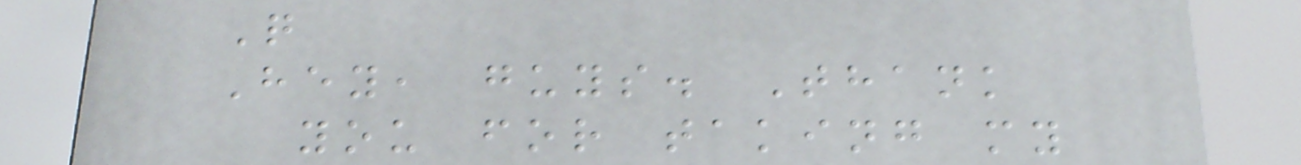Q
Hey, guys. Thank
you for taking my
